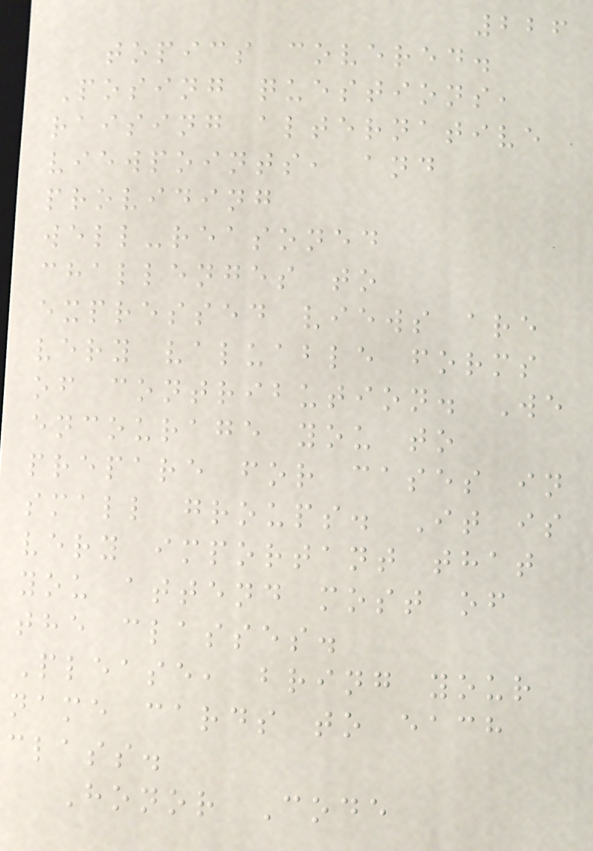226
topics covered.
Posing questions,
raising alternative
viewpoints, and
providing
well-reasoned
challenges to
expressed views are
very valuable forms
of contribution. We
encourage you to
prepare for cases in
small groups. It is
very important that
you attend most of
the classes.
Please, bring your
name cards to each
class.
Honor Code
